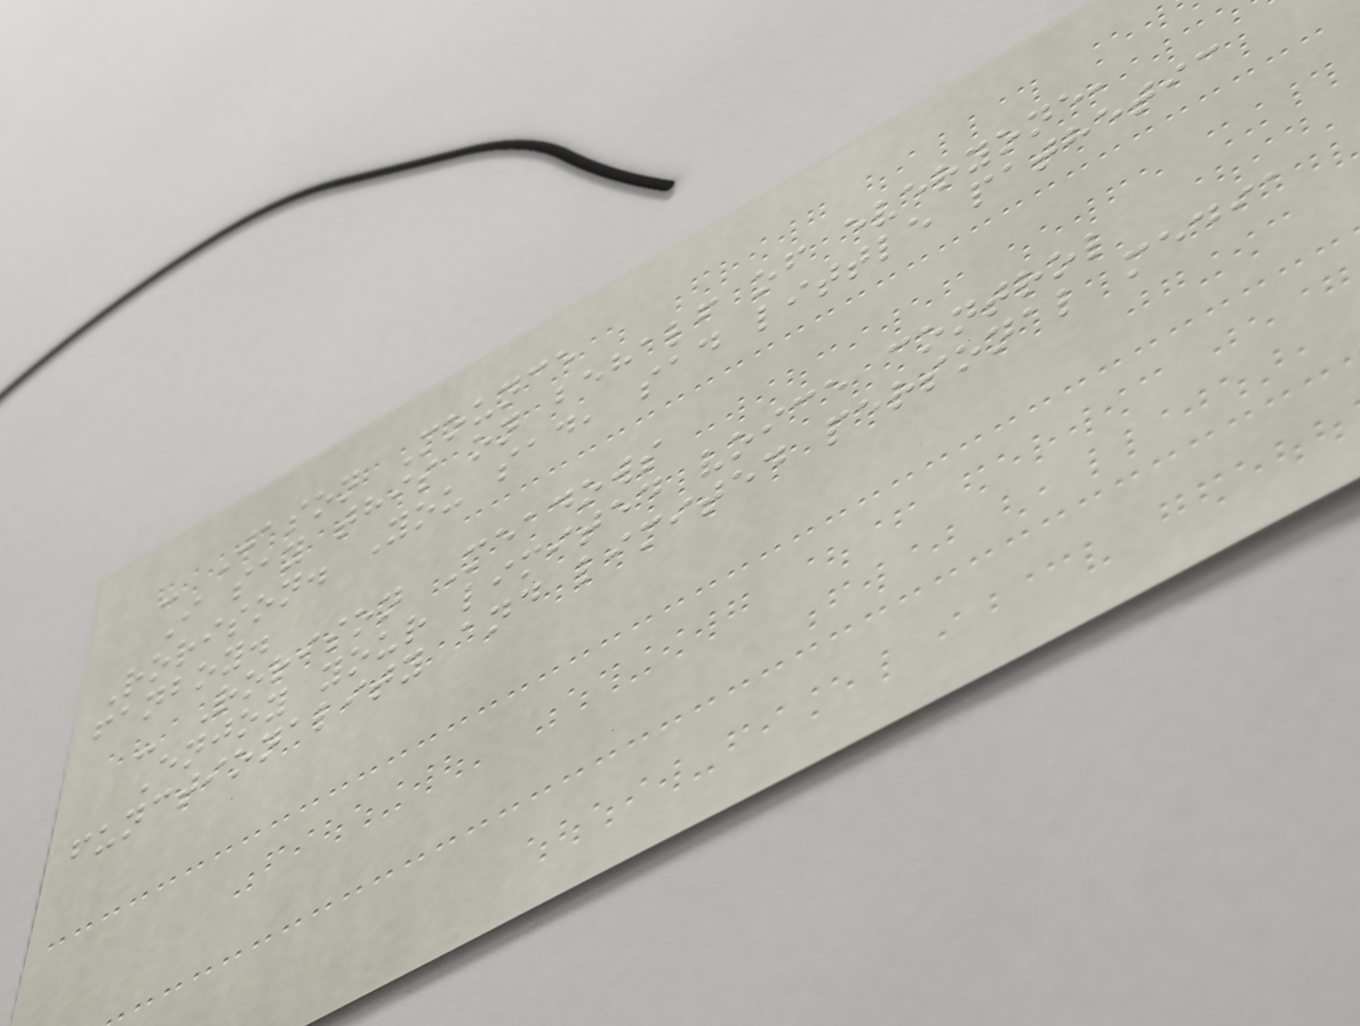- Jason Mounce
I say this on behalf of everyone,
Rorison. You sad, sad little pathetic
fanboy.
- Rorison Meadows
Enjoy your limited voice control
functionality and limited personal media
